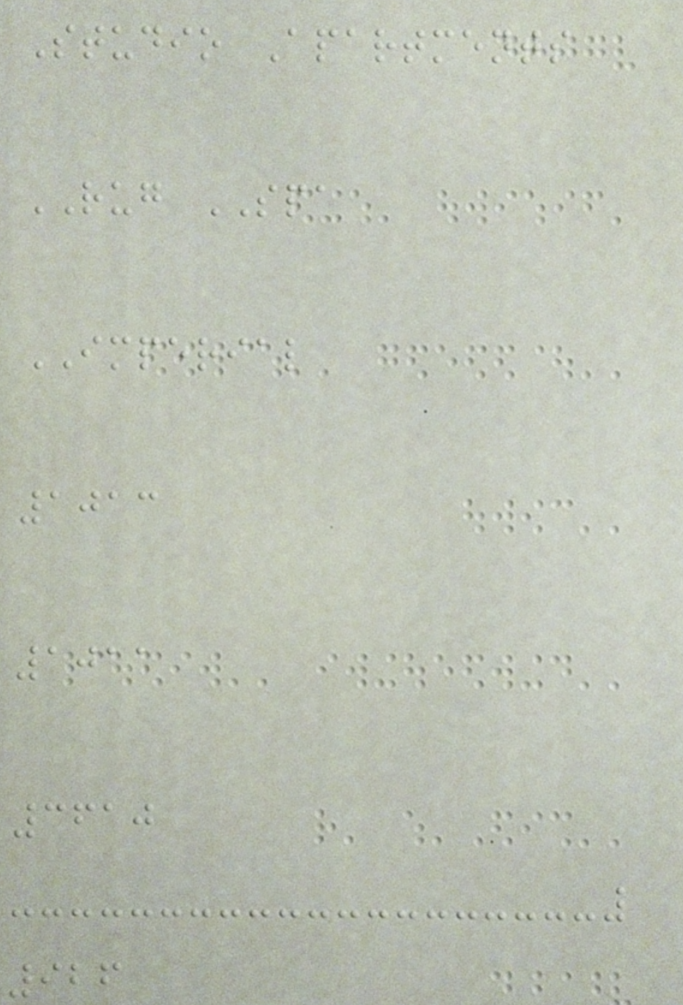Studio Apartments
RUG SPA
IMPERIAL
1013
1011
3610
926
